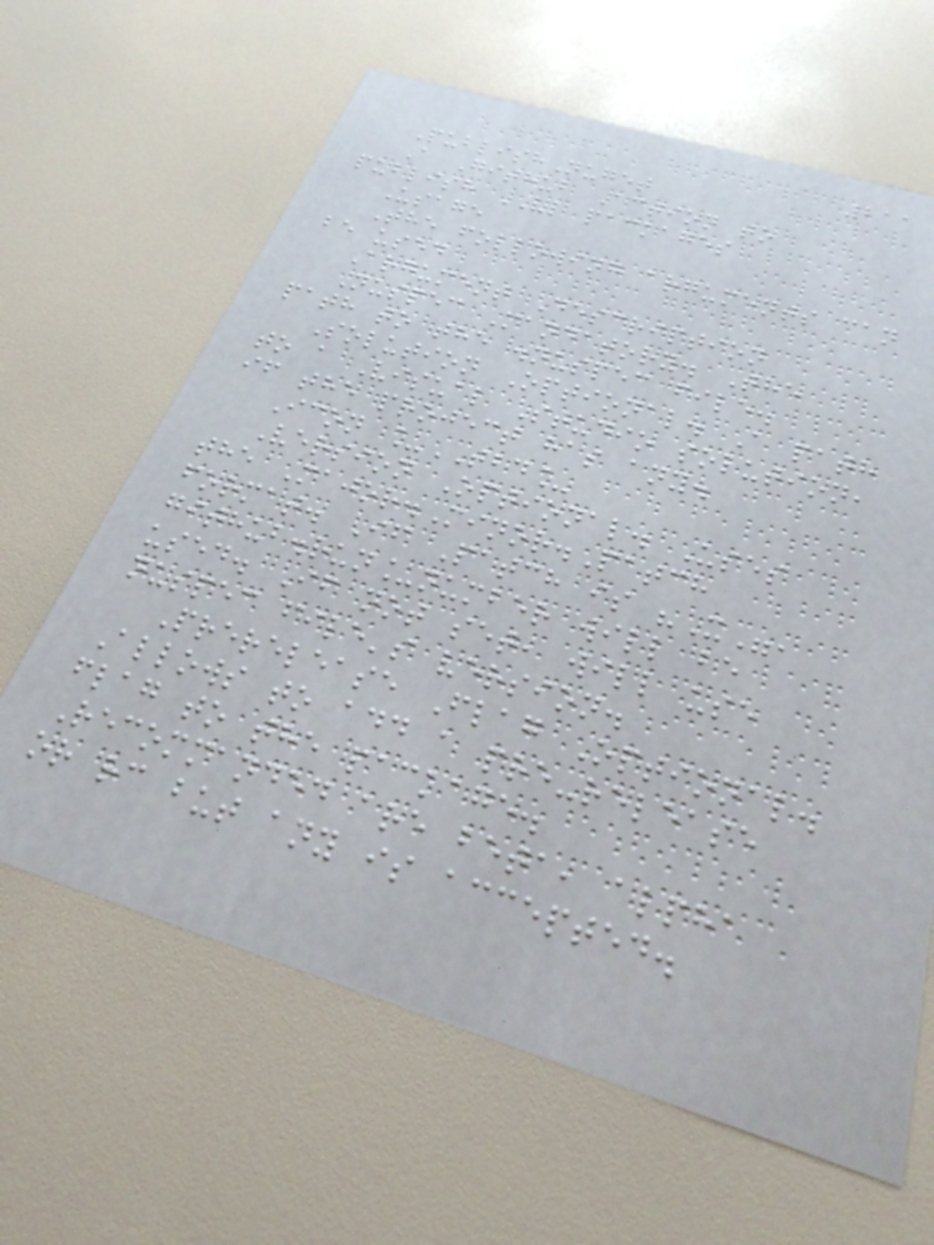211
PublishNuget
A Github Action to
publish VL packages
Usage
The following arguments can
be used
Argument Description
Nuspec Mandatory. The
path to the .nuspec file.
Solution Optional. A path
to a Visual Studio solution,
if the project has any.
Icon _TBD_
Version Optional. Uses
the Major.Minor.Patch
format. If Patch is "X",
github.run_number will be
used. If not set, will use
nuspec file's version.
Prerelease Flag Optional.
Allows to add a pre-release
flag to the package.
Recommanded are beta, alpha
or rc but any is accepted.
